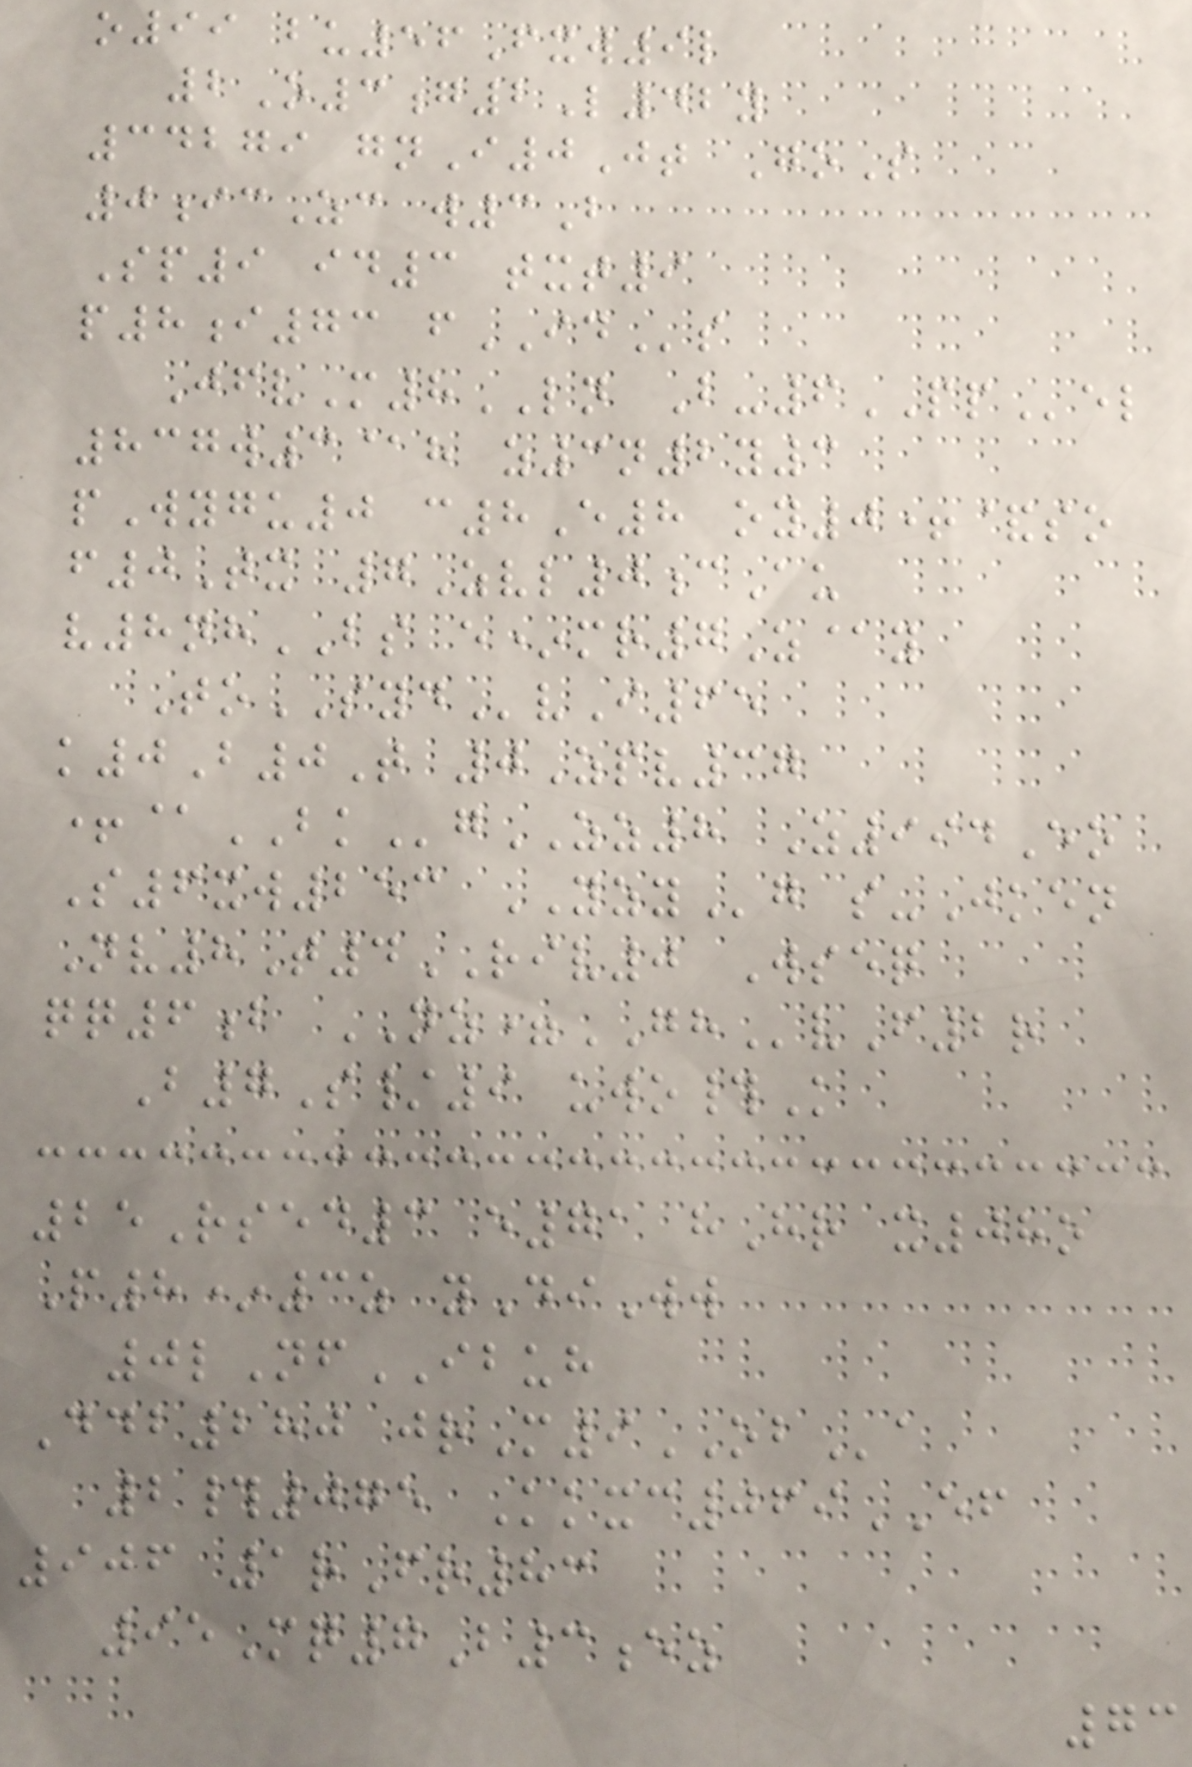o99 bu56Fxw9l
2O3g2L42y
34279 gnI0Jt GoS
0icZc w3B
Sp9 id3 txt9
p8i73 fIDs
JfvM8LN B-6PPel
837w3@h z3n2y3
pWygu0 c8E8 oy0+&so
f0Tx 7Zvl0cAu
v8nhBS e*mr7Z@y
ToSYDvI65
k0B0T 0Zpv37
+@BKgZZ8 Z994Eo
S6xw253 YZYg s-Jken
Nv8T4RIV0 Wseq
qq6b NZ=GHvF2r
B7S/9 uwo#K
25Rsed3 e71 hHr x08o
P8*3z yDiWw
0lNfIBUH
Ddb280 jrM9OBa
2#075 Kkxc069EF
906 1rFr83
95Mq7B3ez
73
